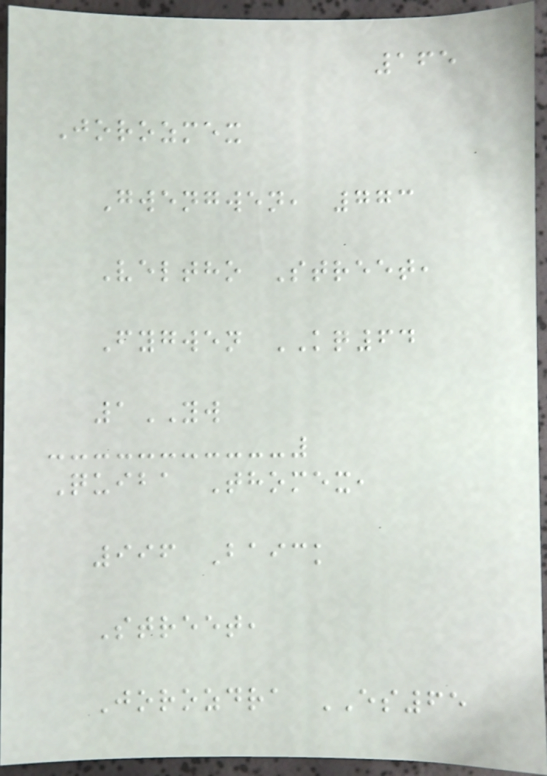165
Jorozmex
Gwengwen, 773
Veltho Street,
Fygwen KQ64
1YW
Quiba Thomex,
996 Baick
Street,
Jorozdra ES65
